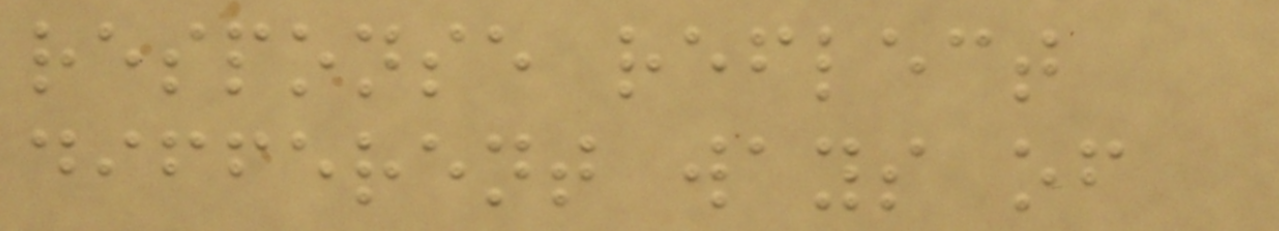response reflect
different ways of
